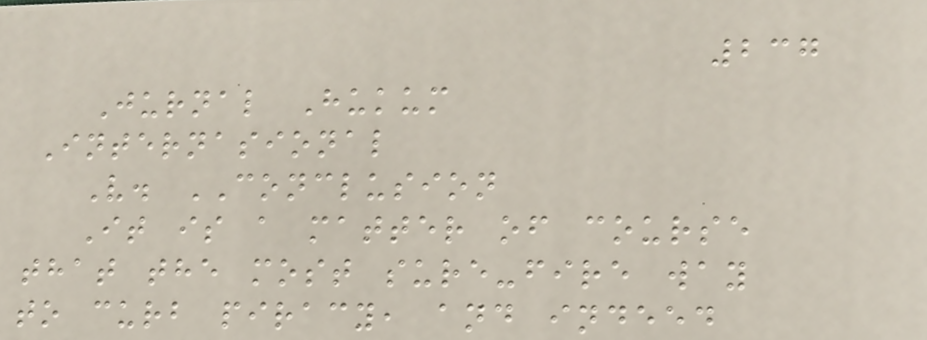237
Jurnal Hukum
Internasional
V. CONCLUSION
It is a matter of course
that the most sure-fire way
to curb piracy, and indeed
